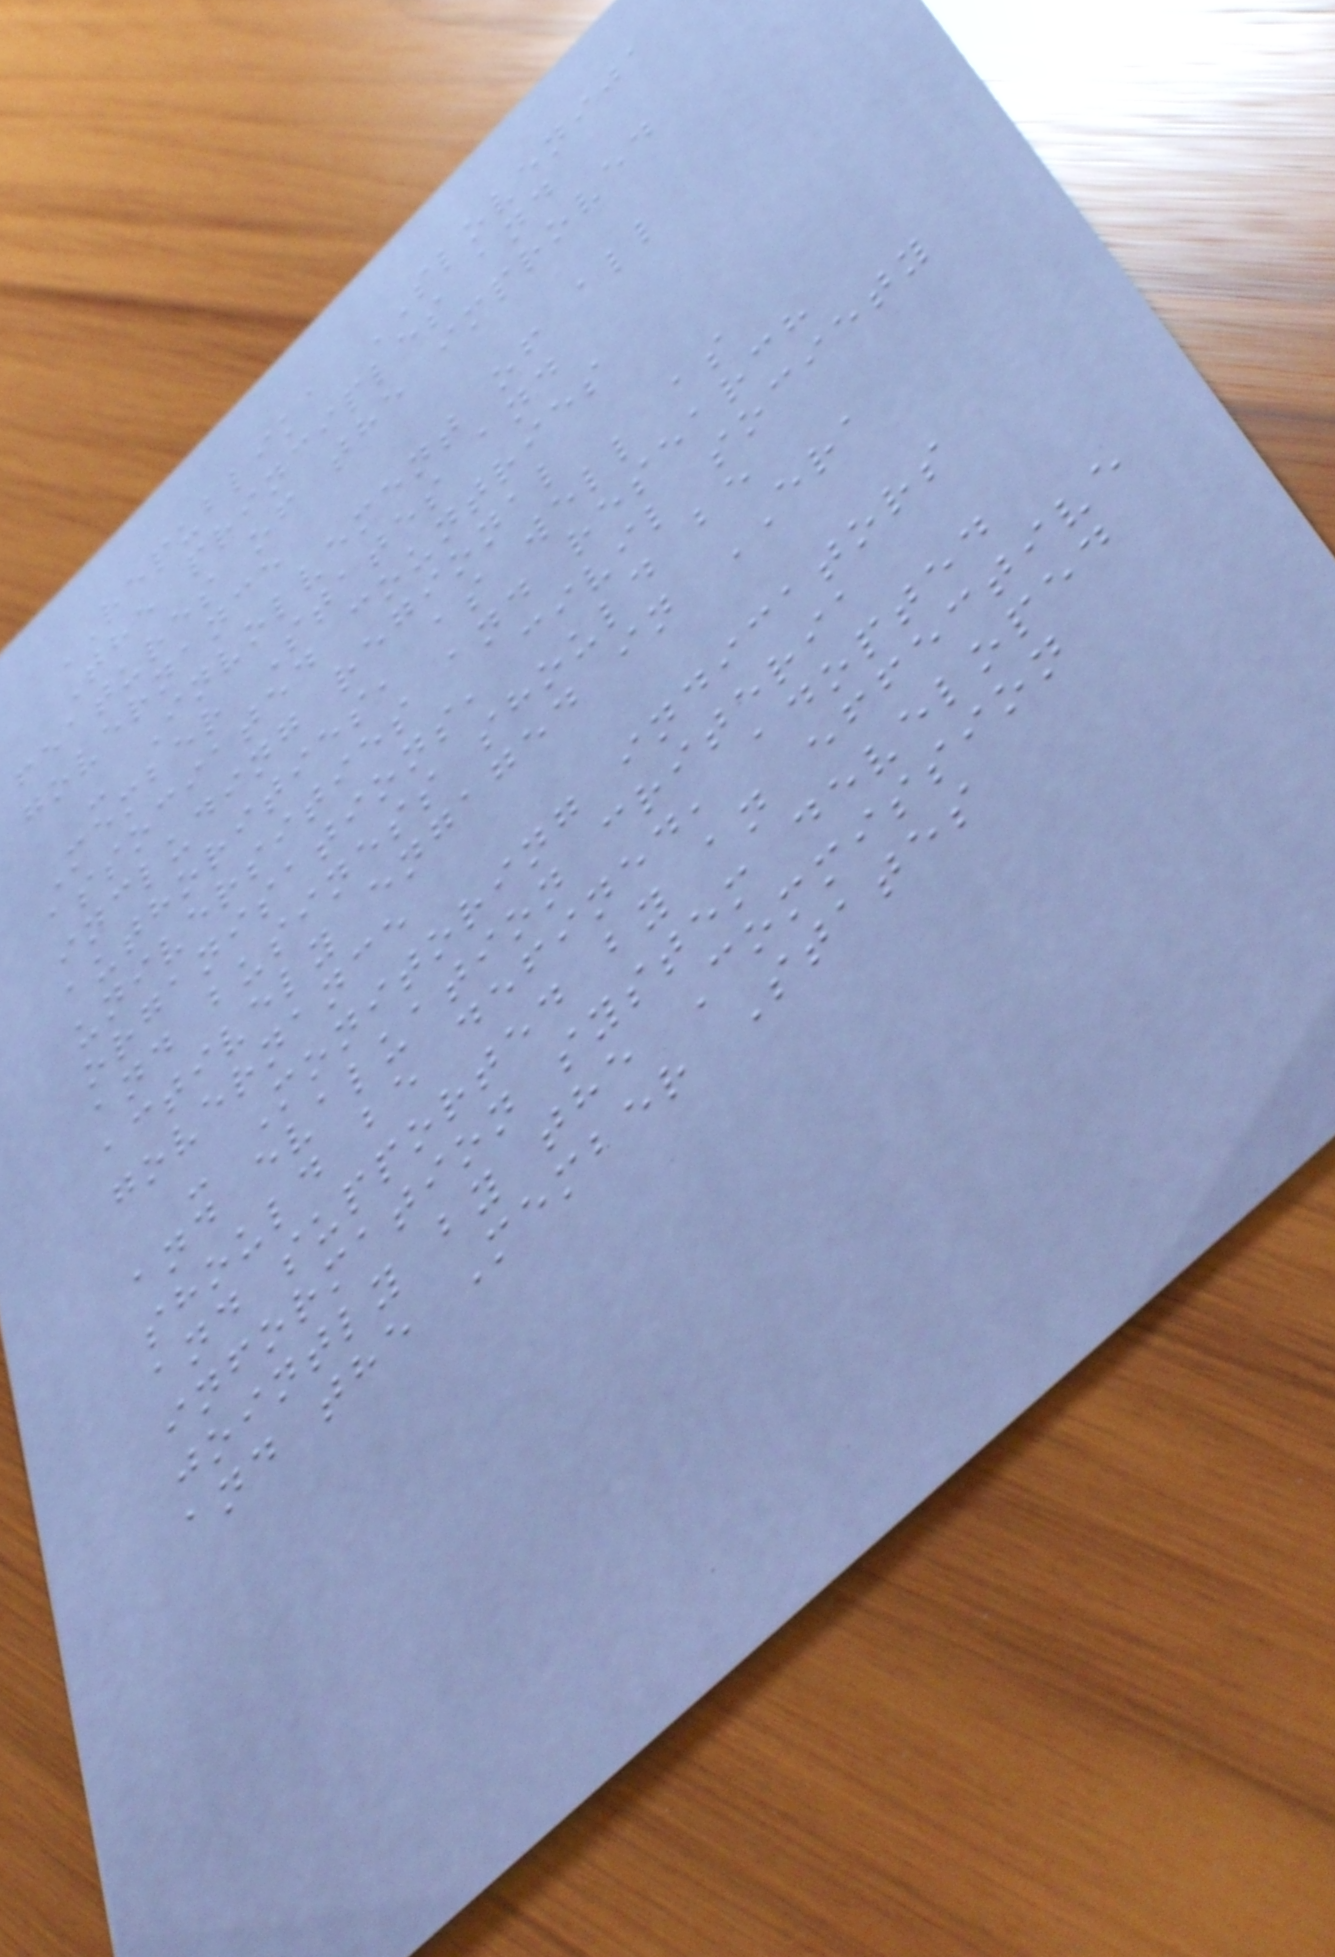REPUBLIKA SLOVENIJA
The principles and
features of the improved
governance
- Involvement of all
Member States and
associated countries
including regional
authorities, as well as
universities and research
organisations, civil society
and business should be
actively engaged in ERA
governance
- Monitoring indicators
and evaluation criteria
should be defined, adopted
and supported by an effective
information system developed
jointly by the Commission
and the Member States
